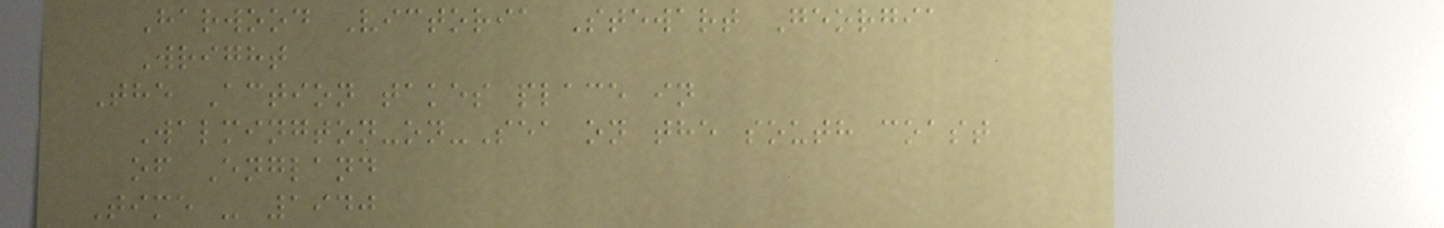Harwood Victoria Stewart Georgia
Wright
The Action takes place in
Walmington-on-Sea on the south coast
of England
Time - 1940
